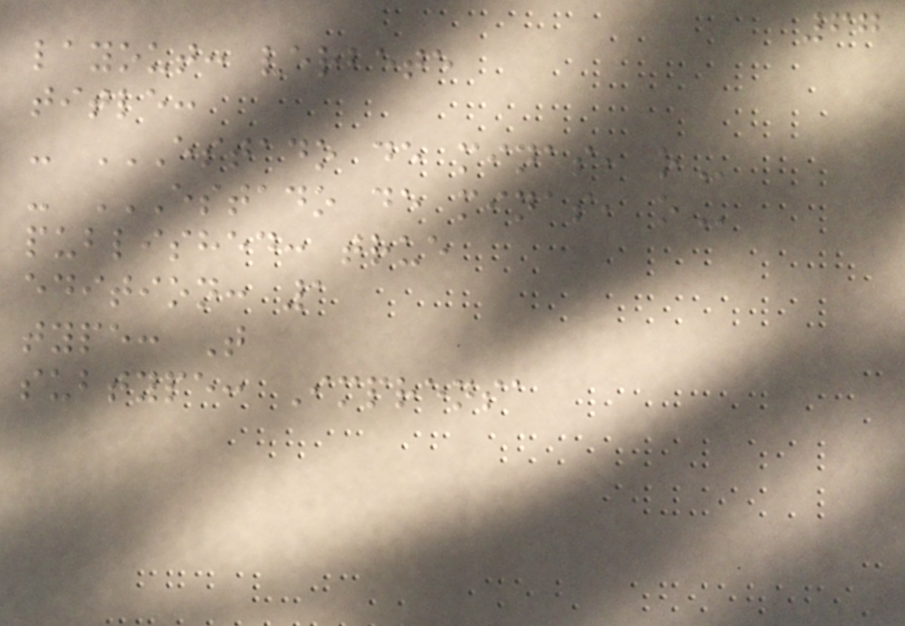67
layout: verbete
title:
- ESTADO DE MINAS, O
- ESTADO DE MINAS, O
published: true
edition: 1
type: T
subtype: Imprensa
